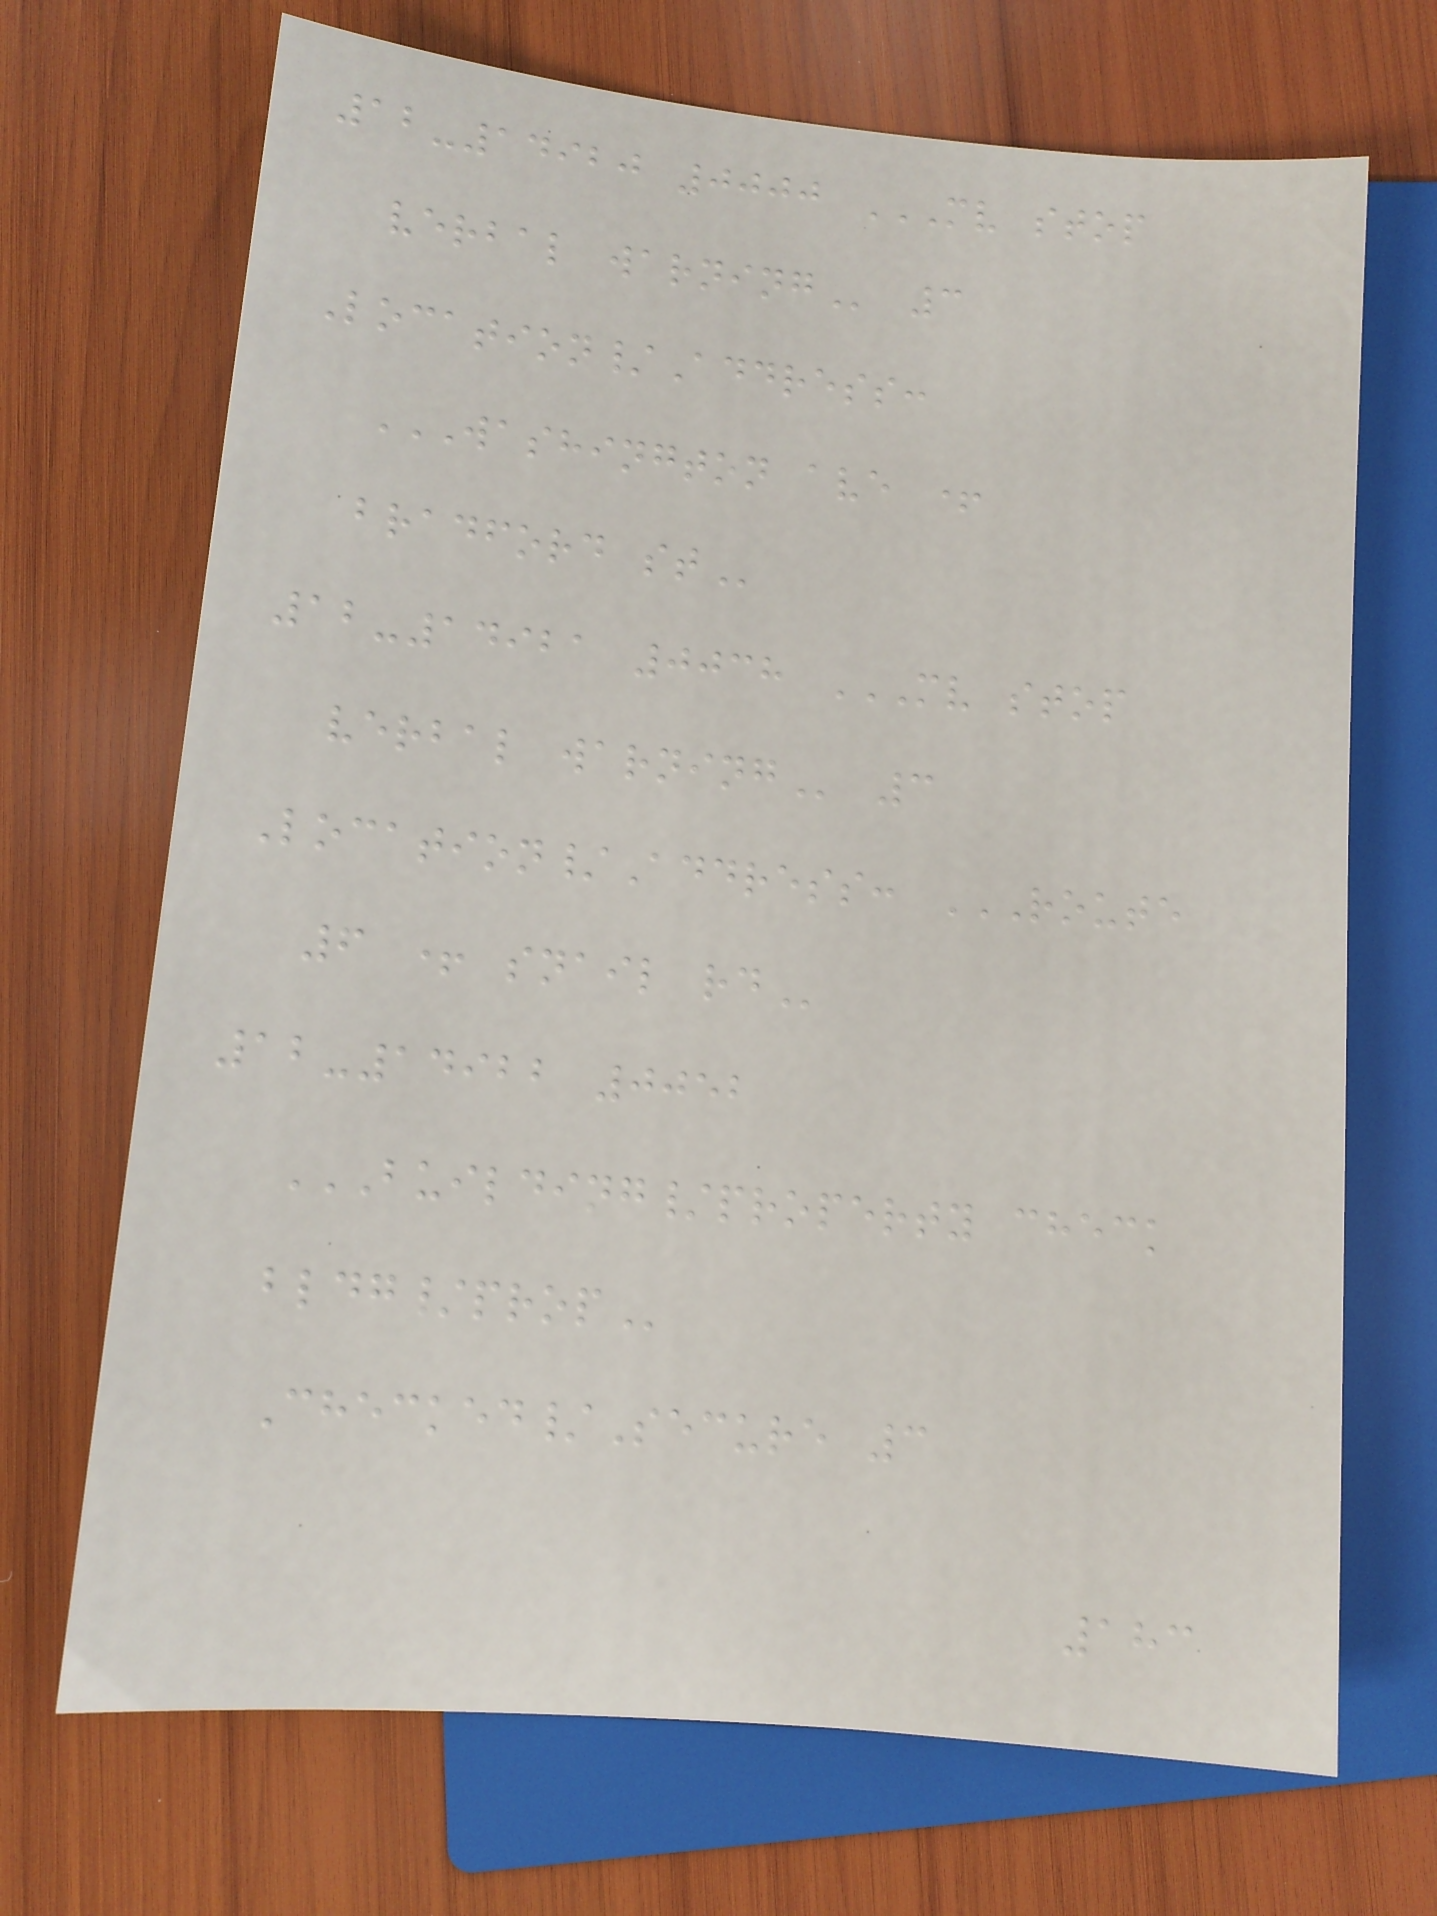12-14920 0000 MV STOP
VERBAL WARNING 3
Location/Address:
WASHINGTON AVE +
BRADFORD ST
12-14921 0038 MV STOP
VERBAL WARNING 3
Location/Address: ROUTE
6 + SNAIL RD
12-14922 0052
BUILDING/PROPERTY CHECK
BLDG/PROP
Checked/Secure 3
183
